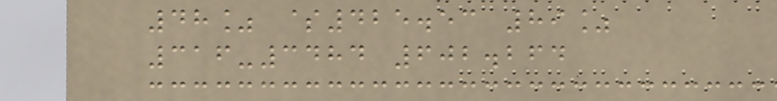48% $425.53 89%
316-3484 602.264
